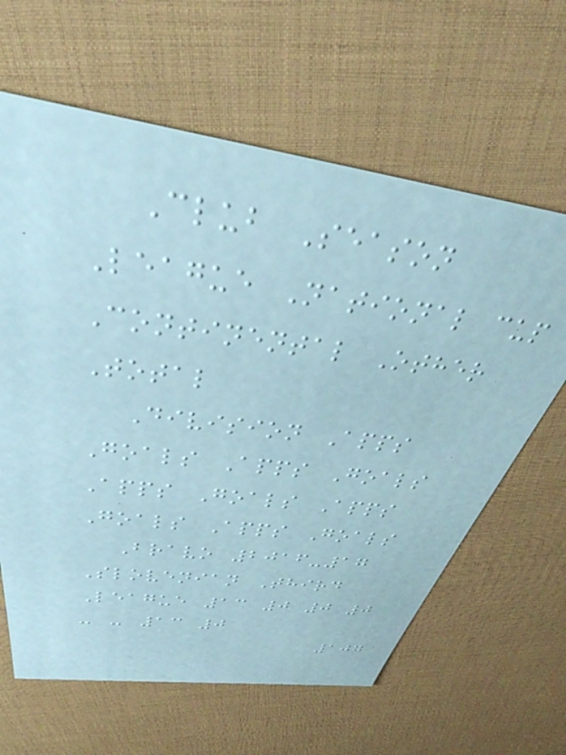Club Season
League National cup
Continental Other
Total
Division Apps
Goals Apps Goals
Apps Goals Apps
Goals Apps Goals
Bravo 2016-17
Slovenian Third
League 13 0 0 0
- - 13 0
107
